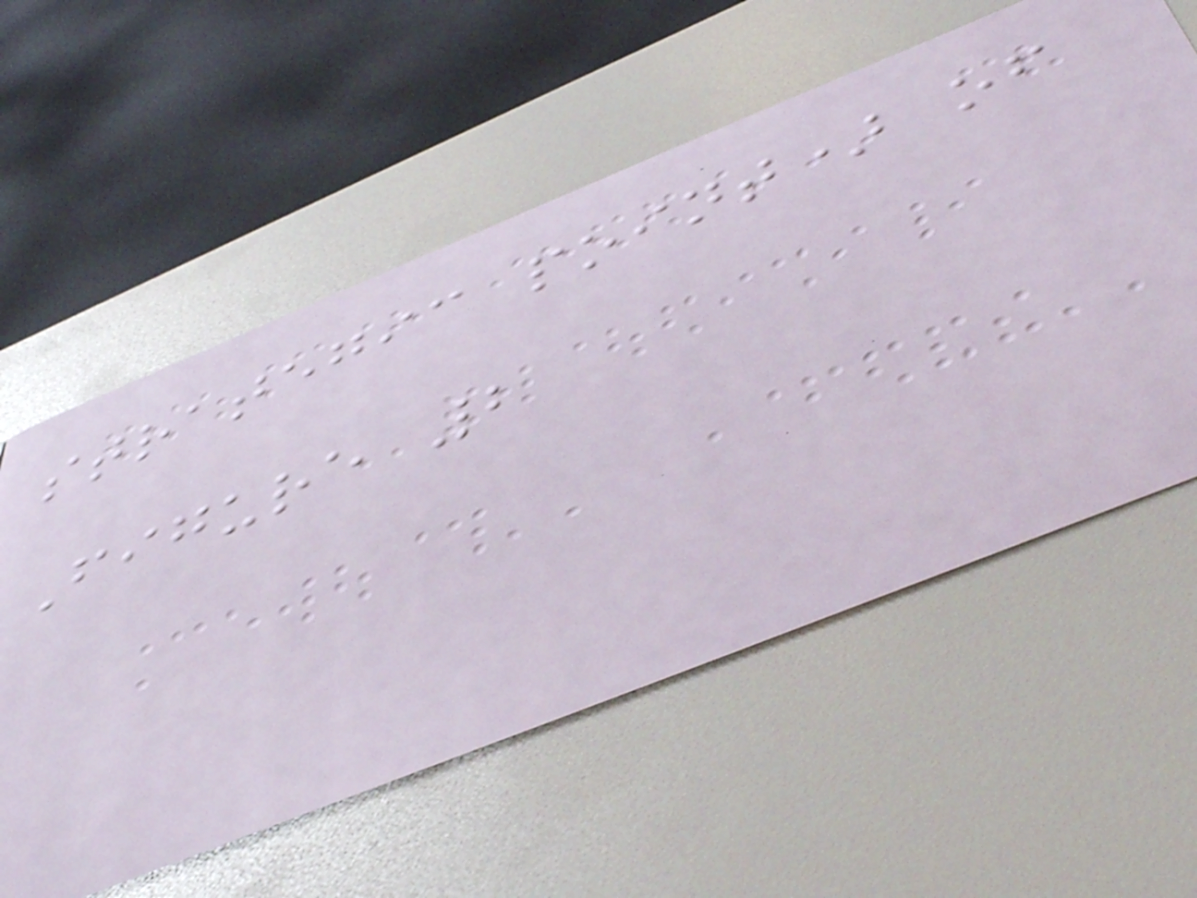strategic point) of
Figure 2
